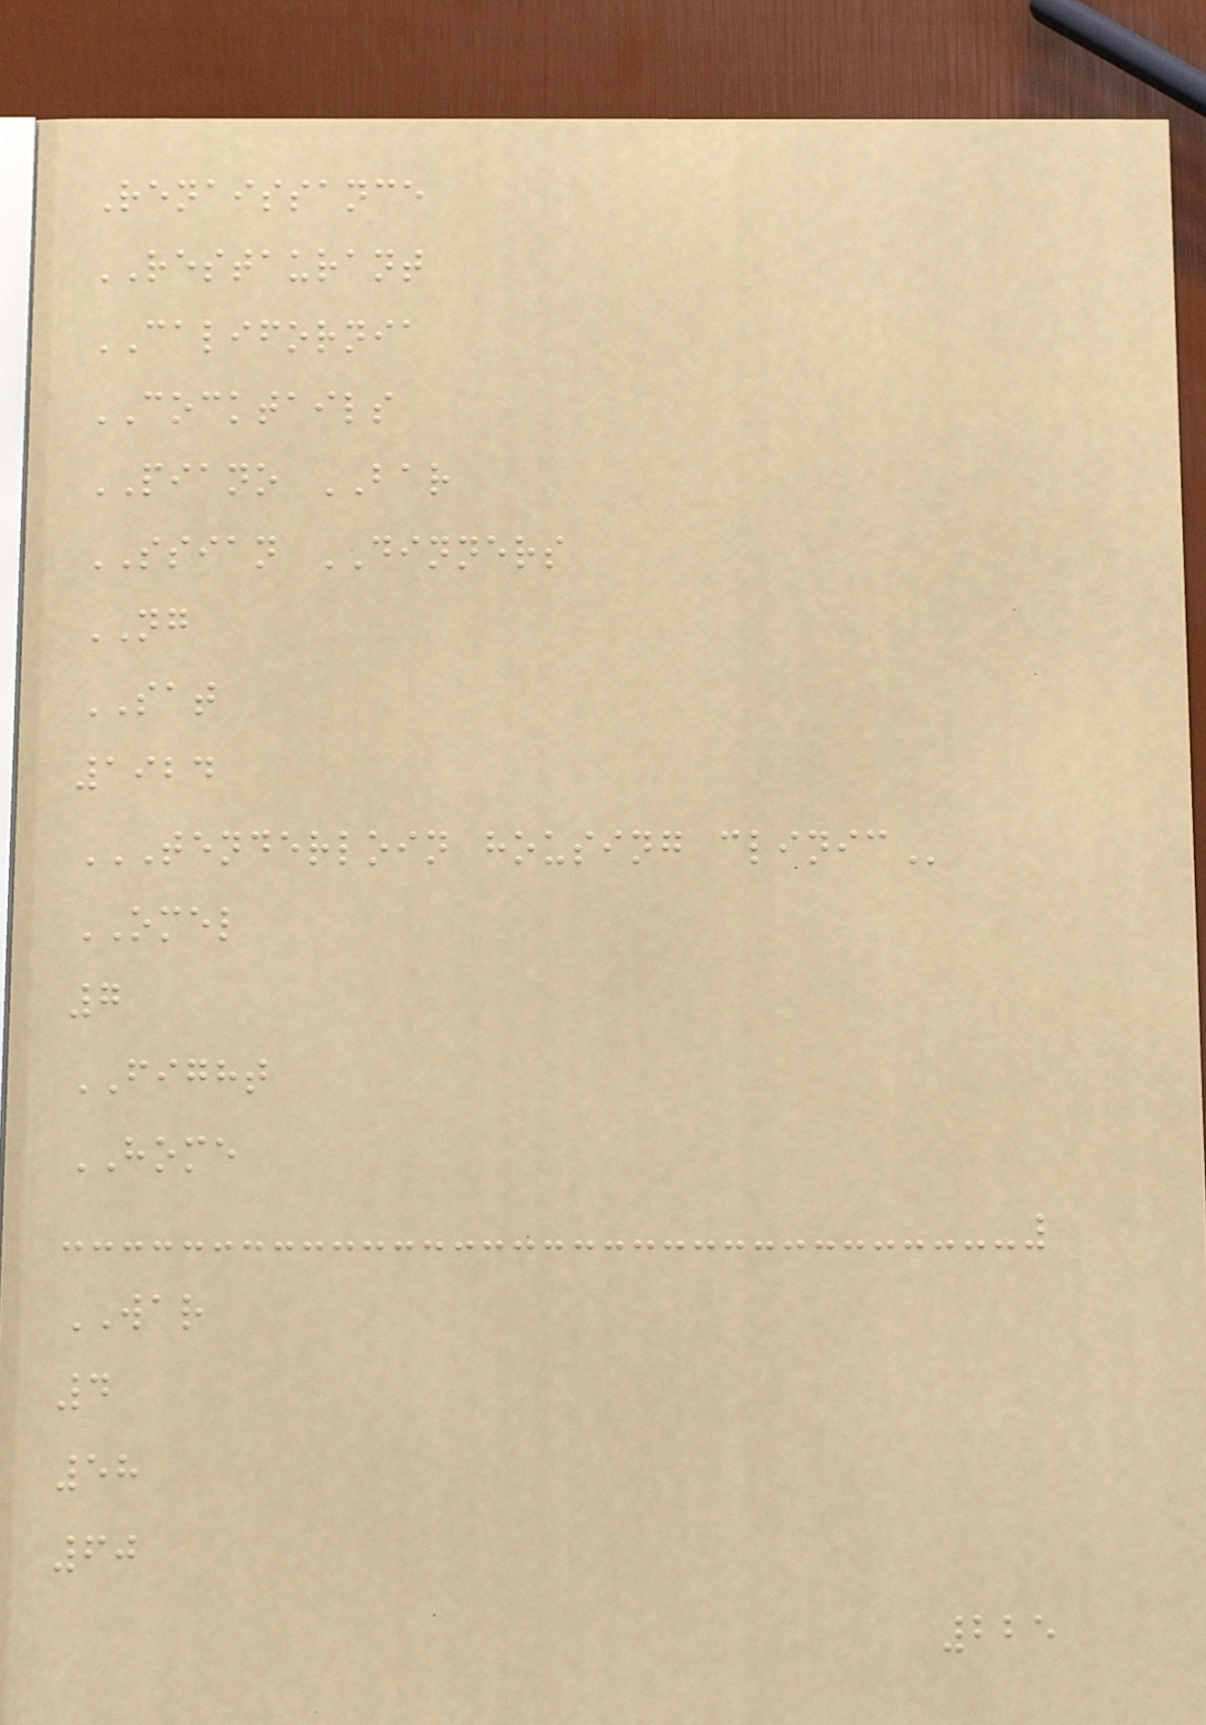Renaissance
RESTAURANT
CALIFORNIA
COCKTAILS
PIANO BAR
SSIAN DINNERS
NG
SAT
1924
TENDERLOIN HOUSING CLINIC
OMEL
7
FIGHT
HOME
WAR
4
58
60
225
